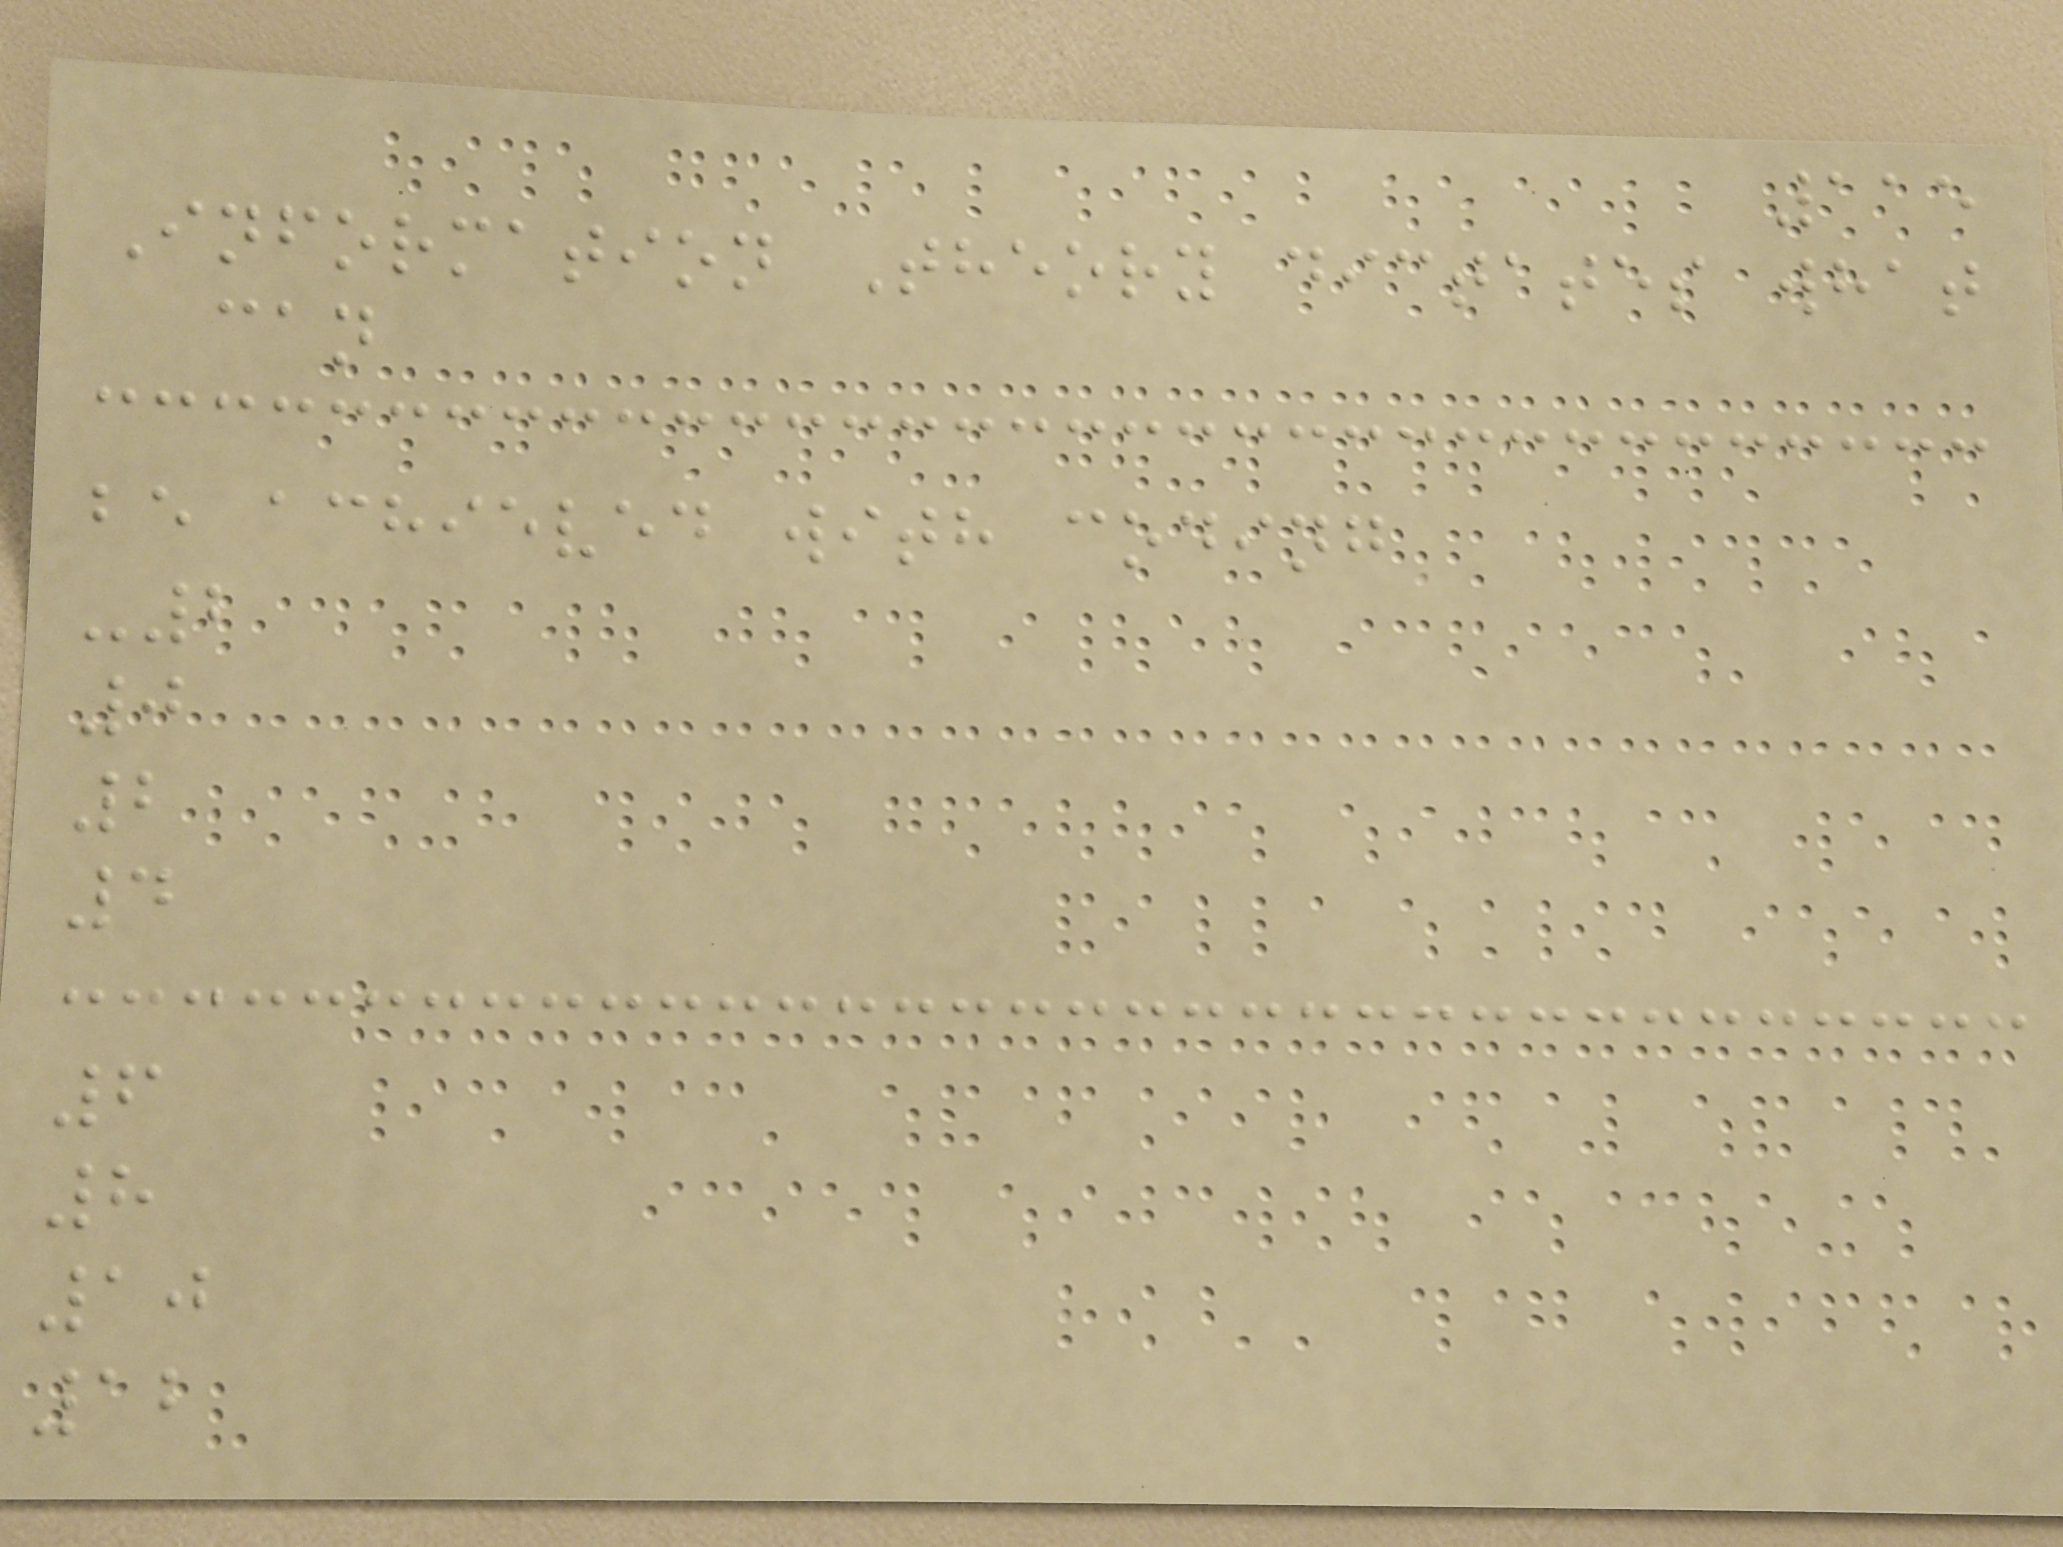115
Information Theory dictates what
can
be achieved with coding
-2
0
2
4
6
8
10
12
